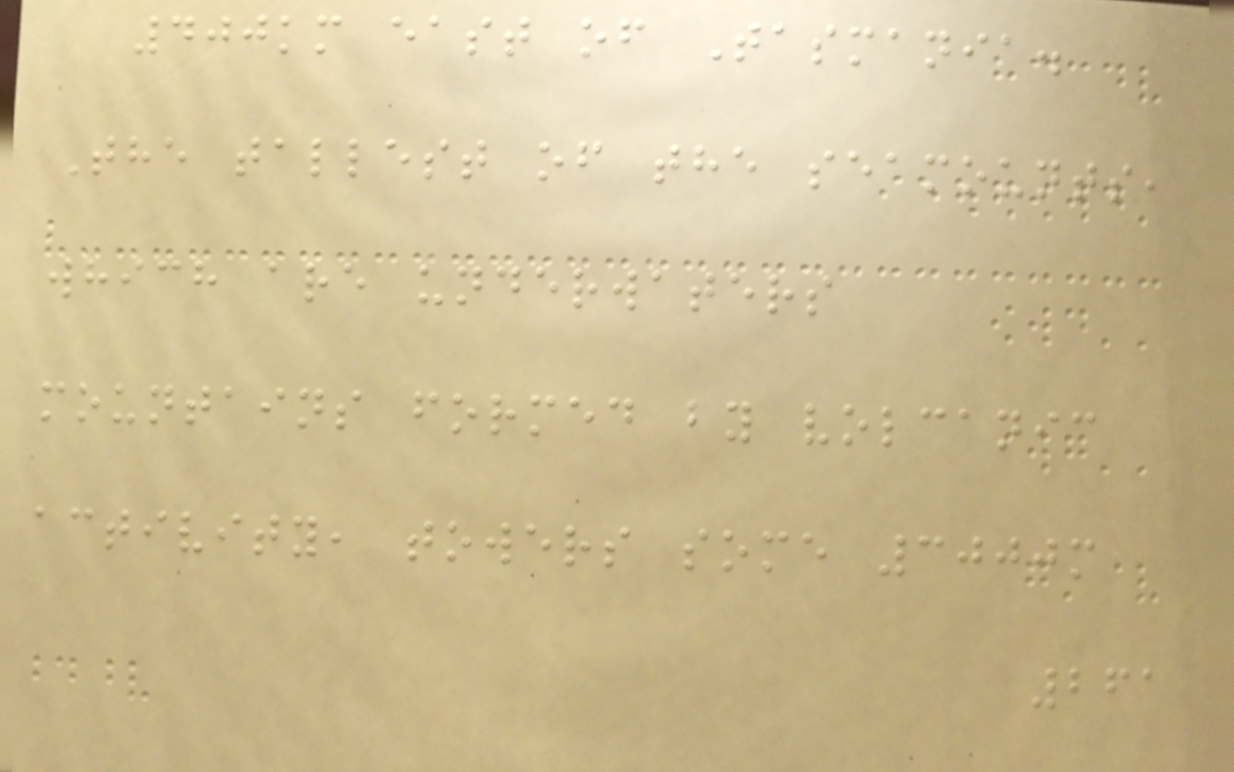400km east of Tasmania.
The tallest of the seamounts,
which are underwaters
mountains formed by volcanic
activity, towers some 3000m
261
